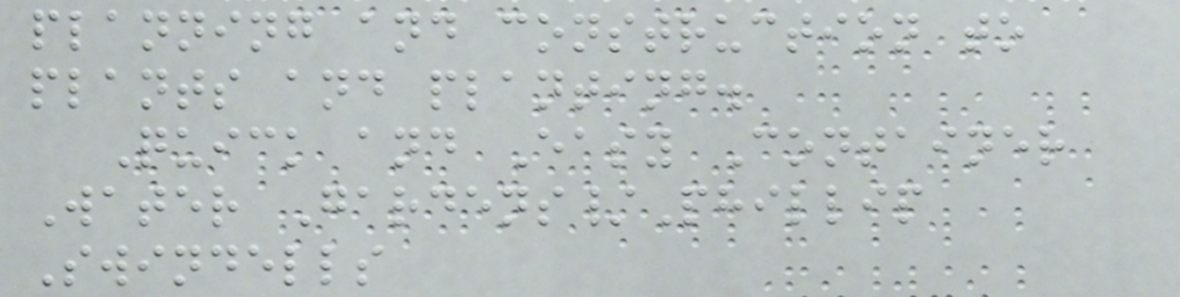planning and construction to
plants and planting.
Quick and Easy Container
Water Gardens/Phillip
Swindells
